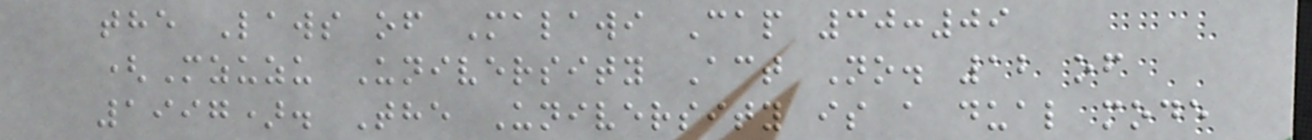the Laws of Malawi Cap 30:09
(Mzuzu University Act No. 12 of
1997). The University is a dual mode
